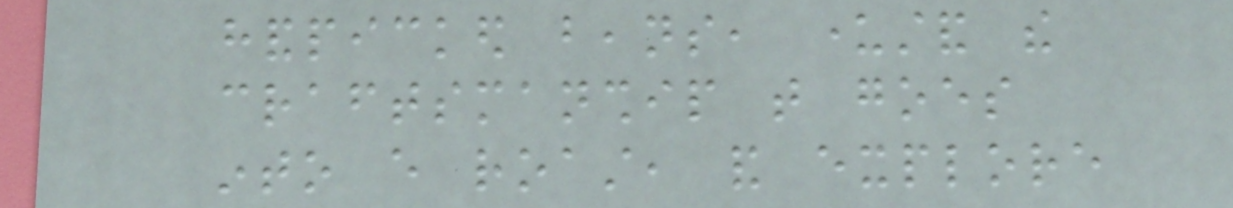handpicked beans, understand the
craftsmanship that goes
into every roast, and explore
